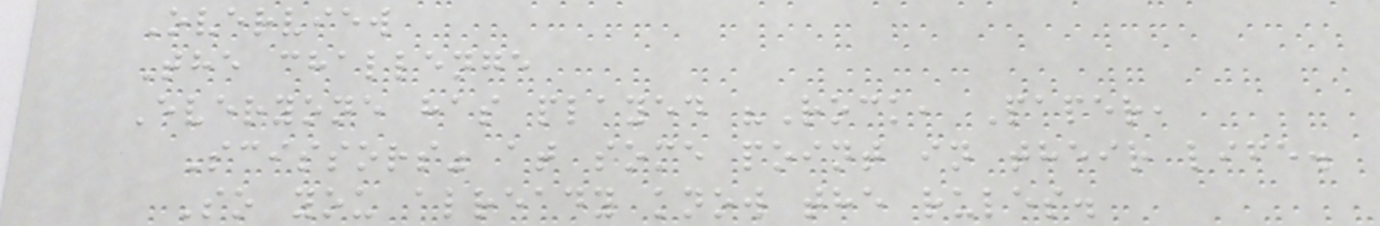Overview
The challenge
Everyone has played "Rock, Paper,
Scissors" at some point in their life.
So you already know the rules.
